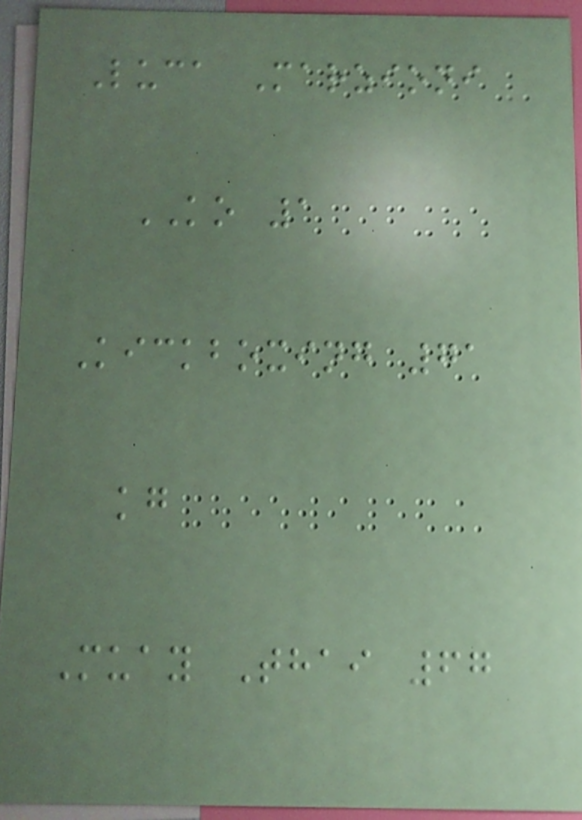Luca Marzioni
KO 1
Kickboxing 71
kg
Muay Thai 67
